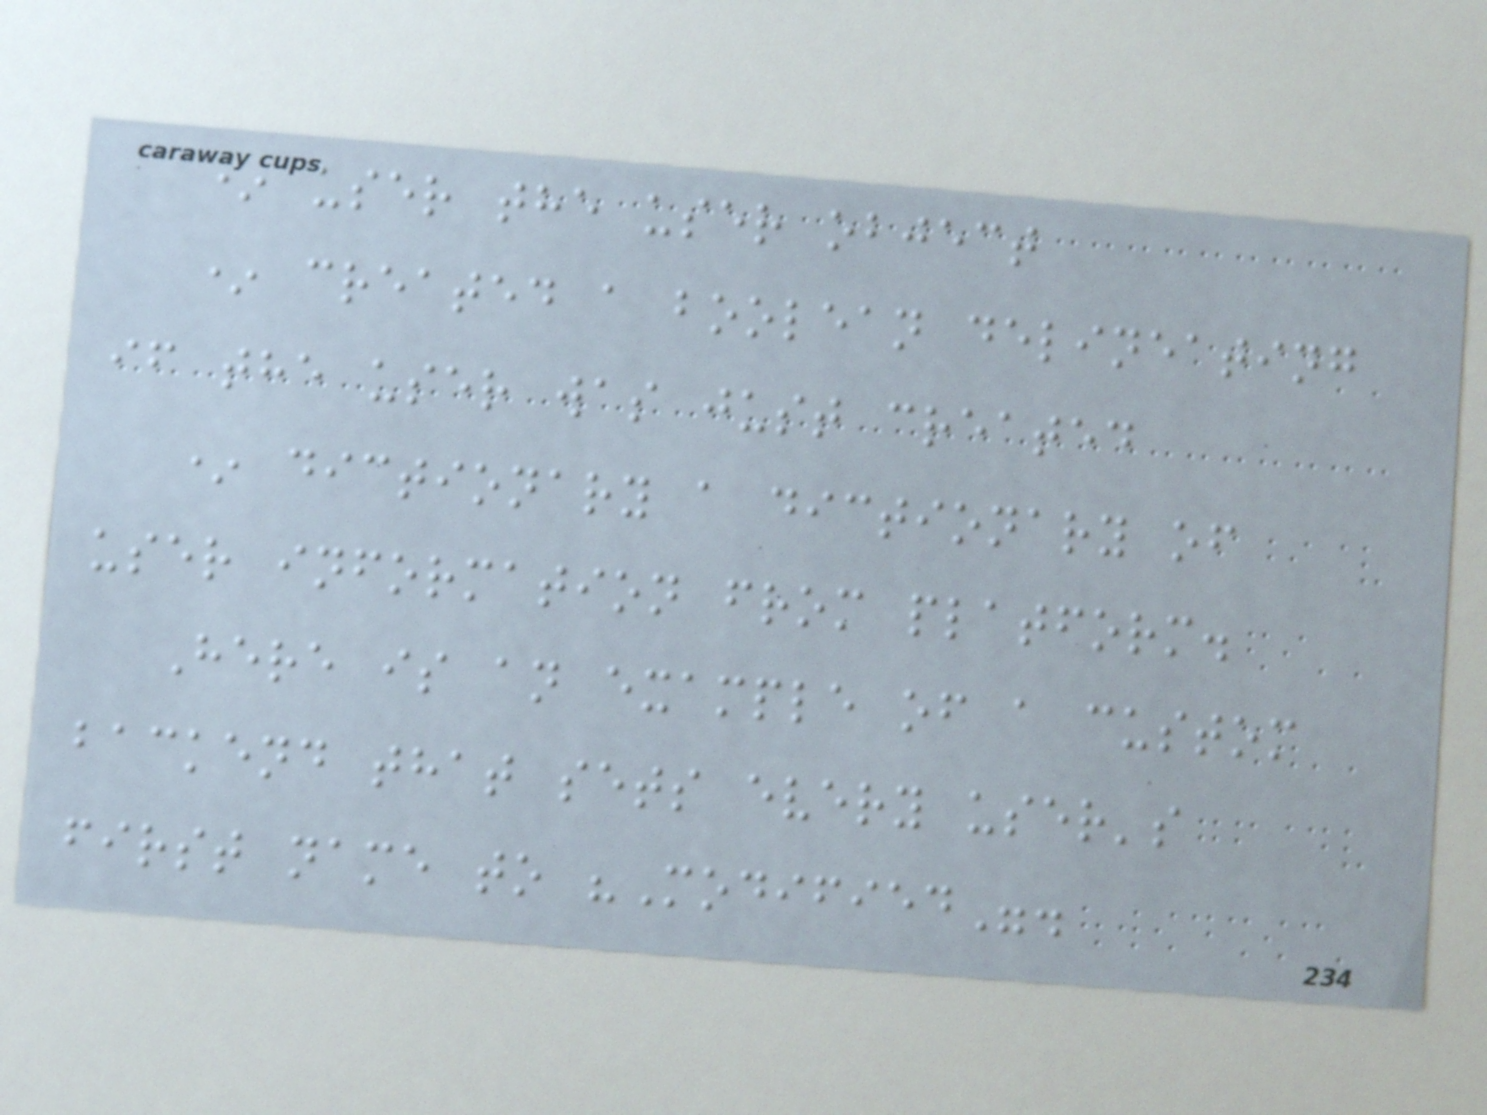* user the user object
* created a boolean delineating
if the user was just created
* dictionary a dictionary of
user information from platform.
Here is an example of a custom
backend that sets every user's
first name to "Modified".
